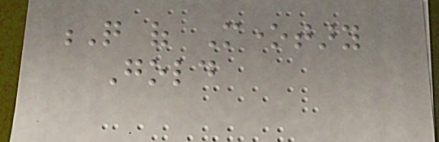Q of Monetary
Gold
